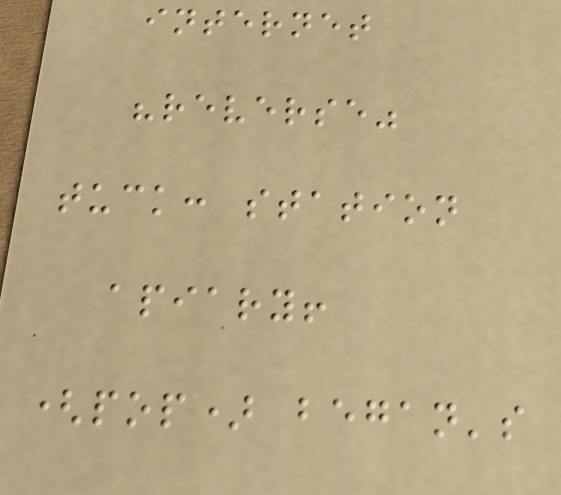internet
"reverse"
tuck: station
apiary!
(pop) began's
